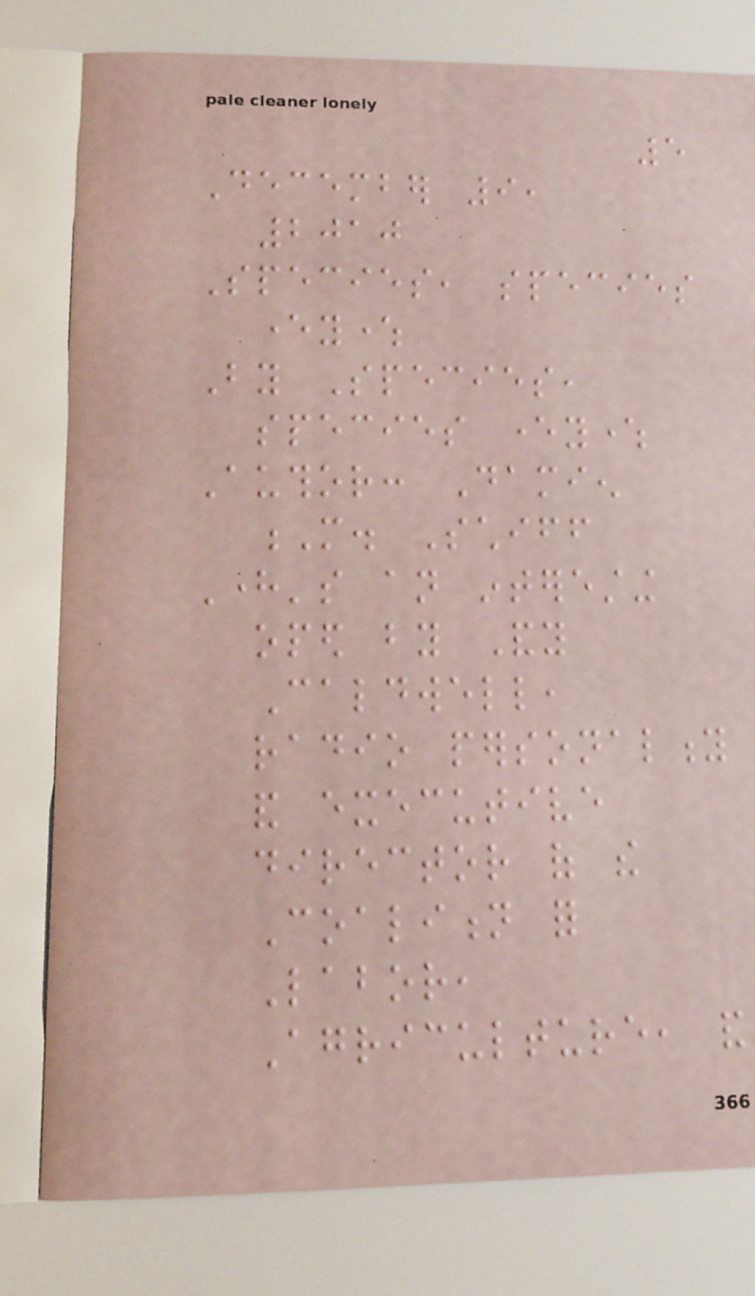5
December 9,
2010
Species, species
everywhere
By Species,
species everywhere
Author: Damien
M. Schiff
Here's an interesting
oped by Andy
Caldwell,
radio personality
and executive
director of the
Coalition for
Labor,
Agriculture, and
